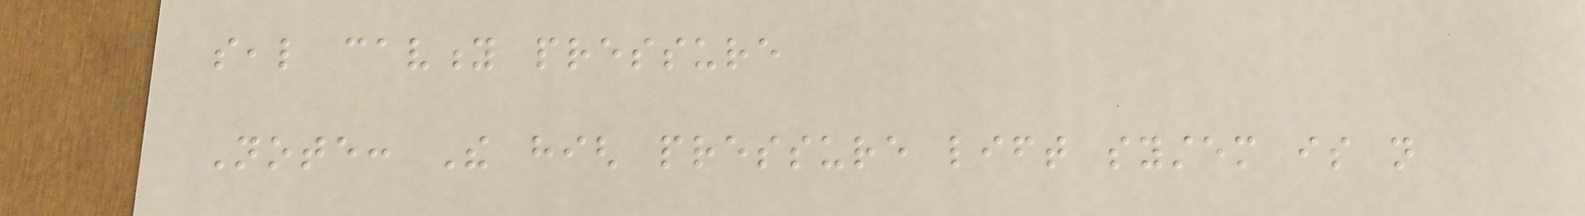seal cavity pressure
Note: The high pressure lift system is not
